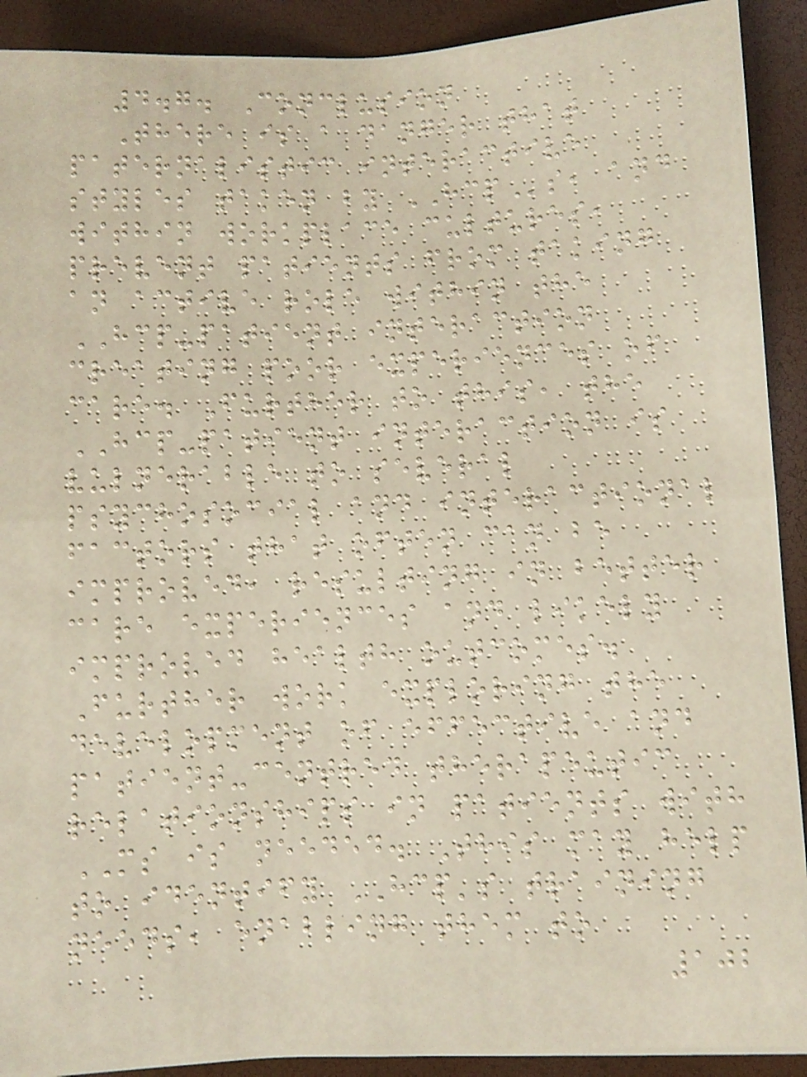4.7. Conclusion
There is a danger that
paternalistic interactive
styles taken by HCPs, and
within workplace cultures,
prevent patients from taking
an active role within the
HCP-patient interaction
creating poor experiences of
care. Further to this, the
HCP-patient interaction is
vulnerable to several
psychosocial and interactional
factors that often can be
improved, resulting in better
care experiences and likely
improved health outcomes.
Further work exploring the
development of effective and
patient-centred therapeutic
relationships in patients with
MS is needed. This may help
to identify HCP's training
needs, enabling them to
102
